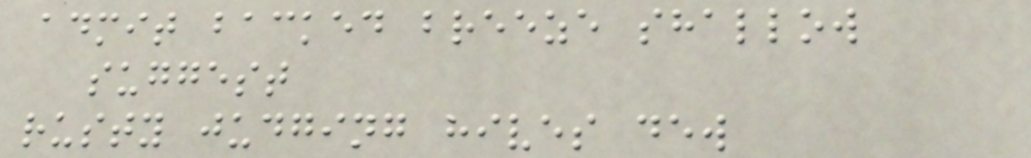admit backed breeze shallow
suggest
rusty judging hives dew
